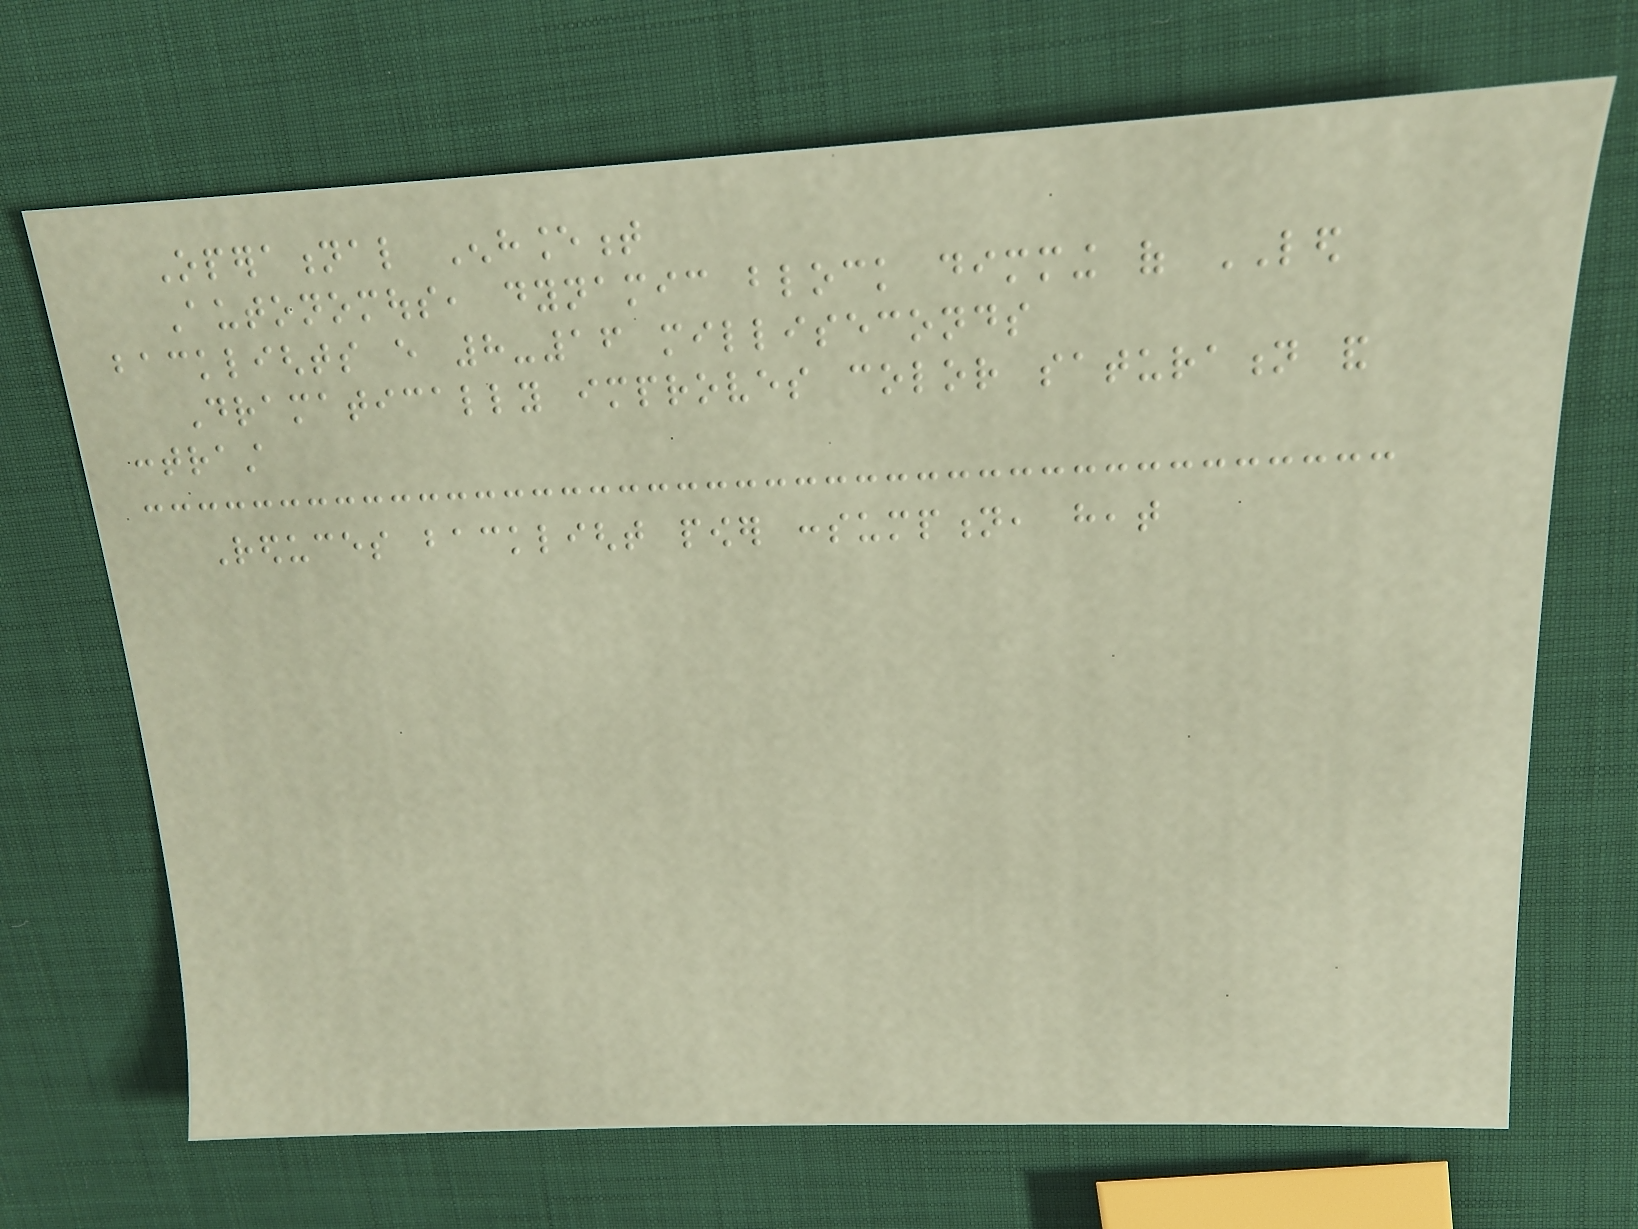Operational Enhancement
Autonomous, dynamic block dimming of LED
backlights every 8-16 milliseconds
Dramatically improves color saturation and
contrast
Reduces backlight power consumption, heat
